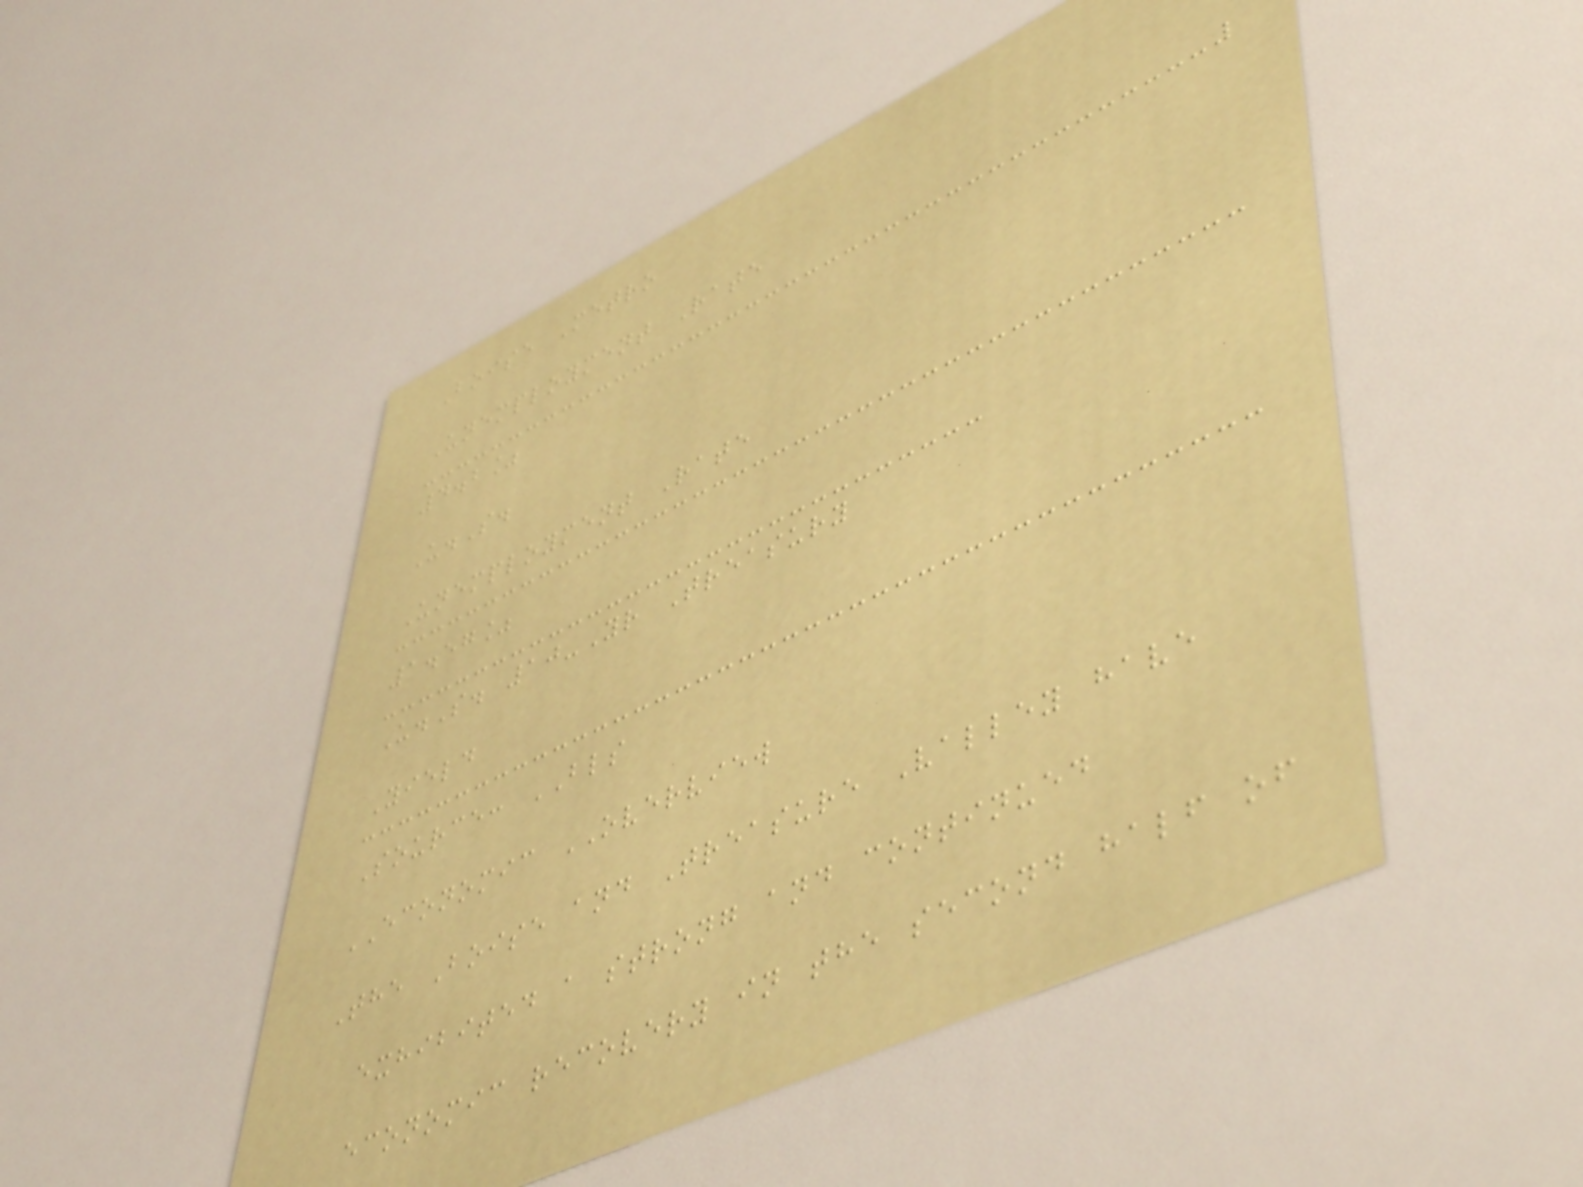Boise Metro
Unemployment Rate
4.2%
U.S.
Unemployment Rate
1.57%
U.S. 10-Yr Treasury
Yield
Source: BLS
ECONOMIC OVERVIEW
The Boise and Treasure Valley have
exhibited a strong and continued
economic recovery in the second half of
